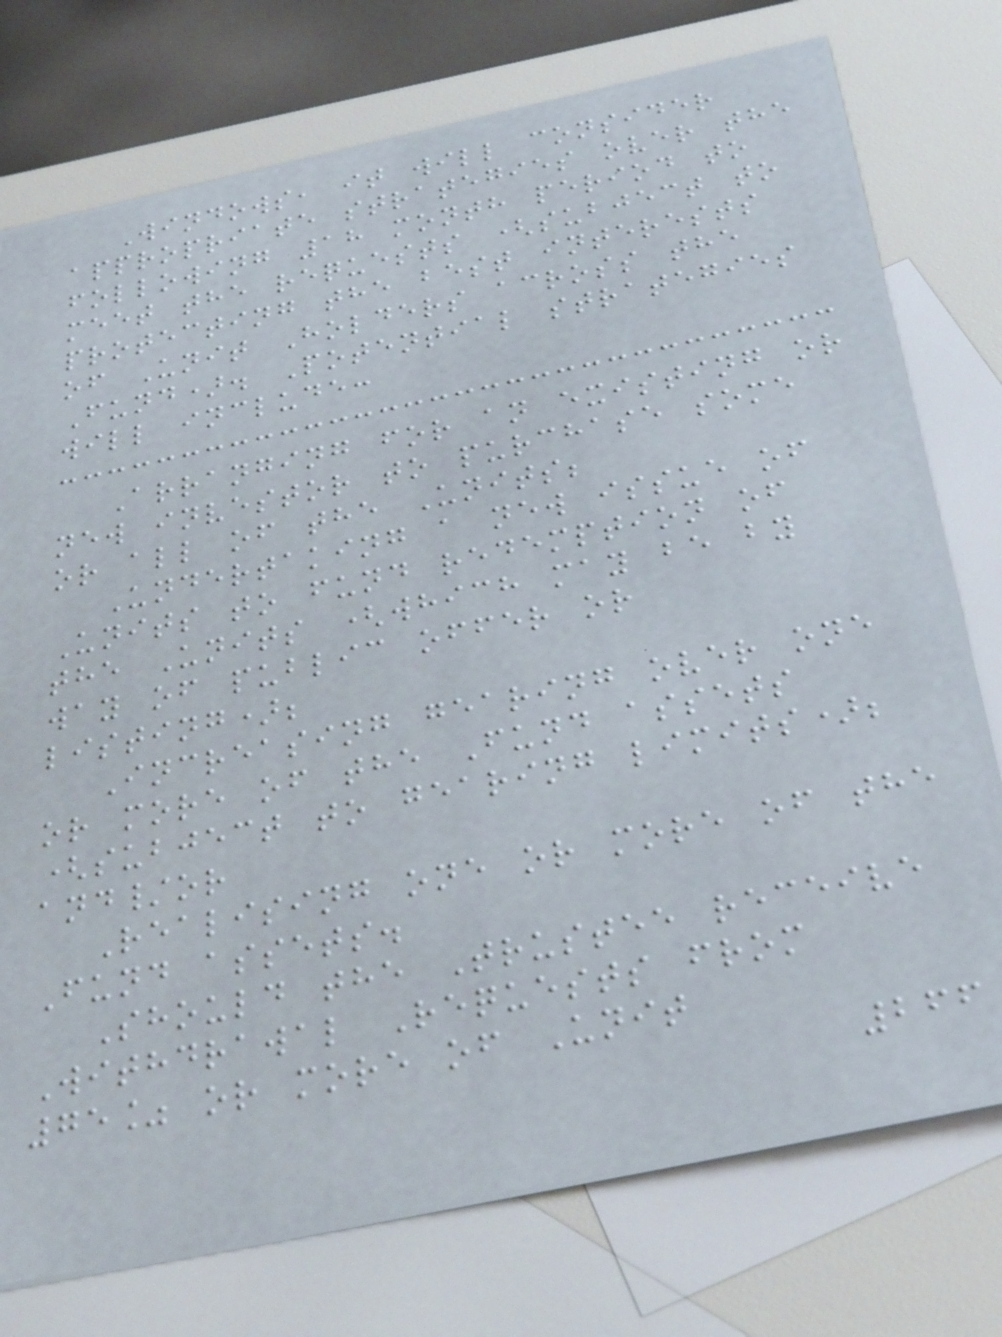Windows, it will consider
appropriate strategies over the
following 18 month period to
meet the requests (subject to
protecting the best interests
of Unit Holders across the
Fund). Potential strategies
will include:
Arranging for an existing or
new investor to purchase some
or all of the Units;
Undertaking a new issue of
Units to fund redemption of
the Units (which may be by
way of public offer or
listing);
Increasing gearing over one
or more of the Fund assets
(subject to gearing limits);
and/or
Realising one or more of the
Fund assets.
Should the Trustee receive
Withdrawal Requests from
75% or more of Unit
266
